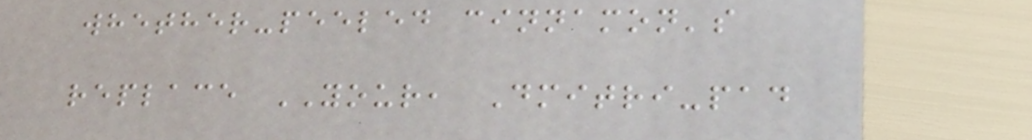whether-peeled cinnamon's
replace YOUR, Dmitri-pad
